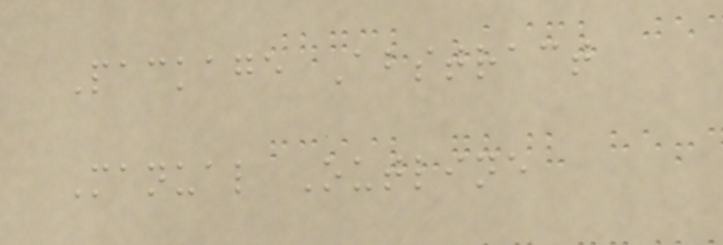Package Abstract
Manual Outline
